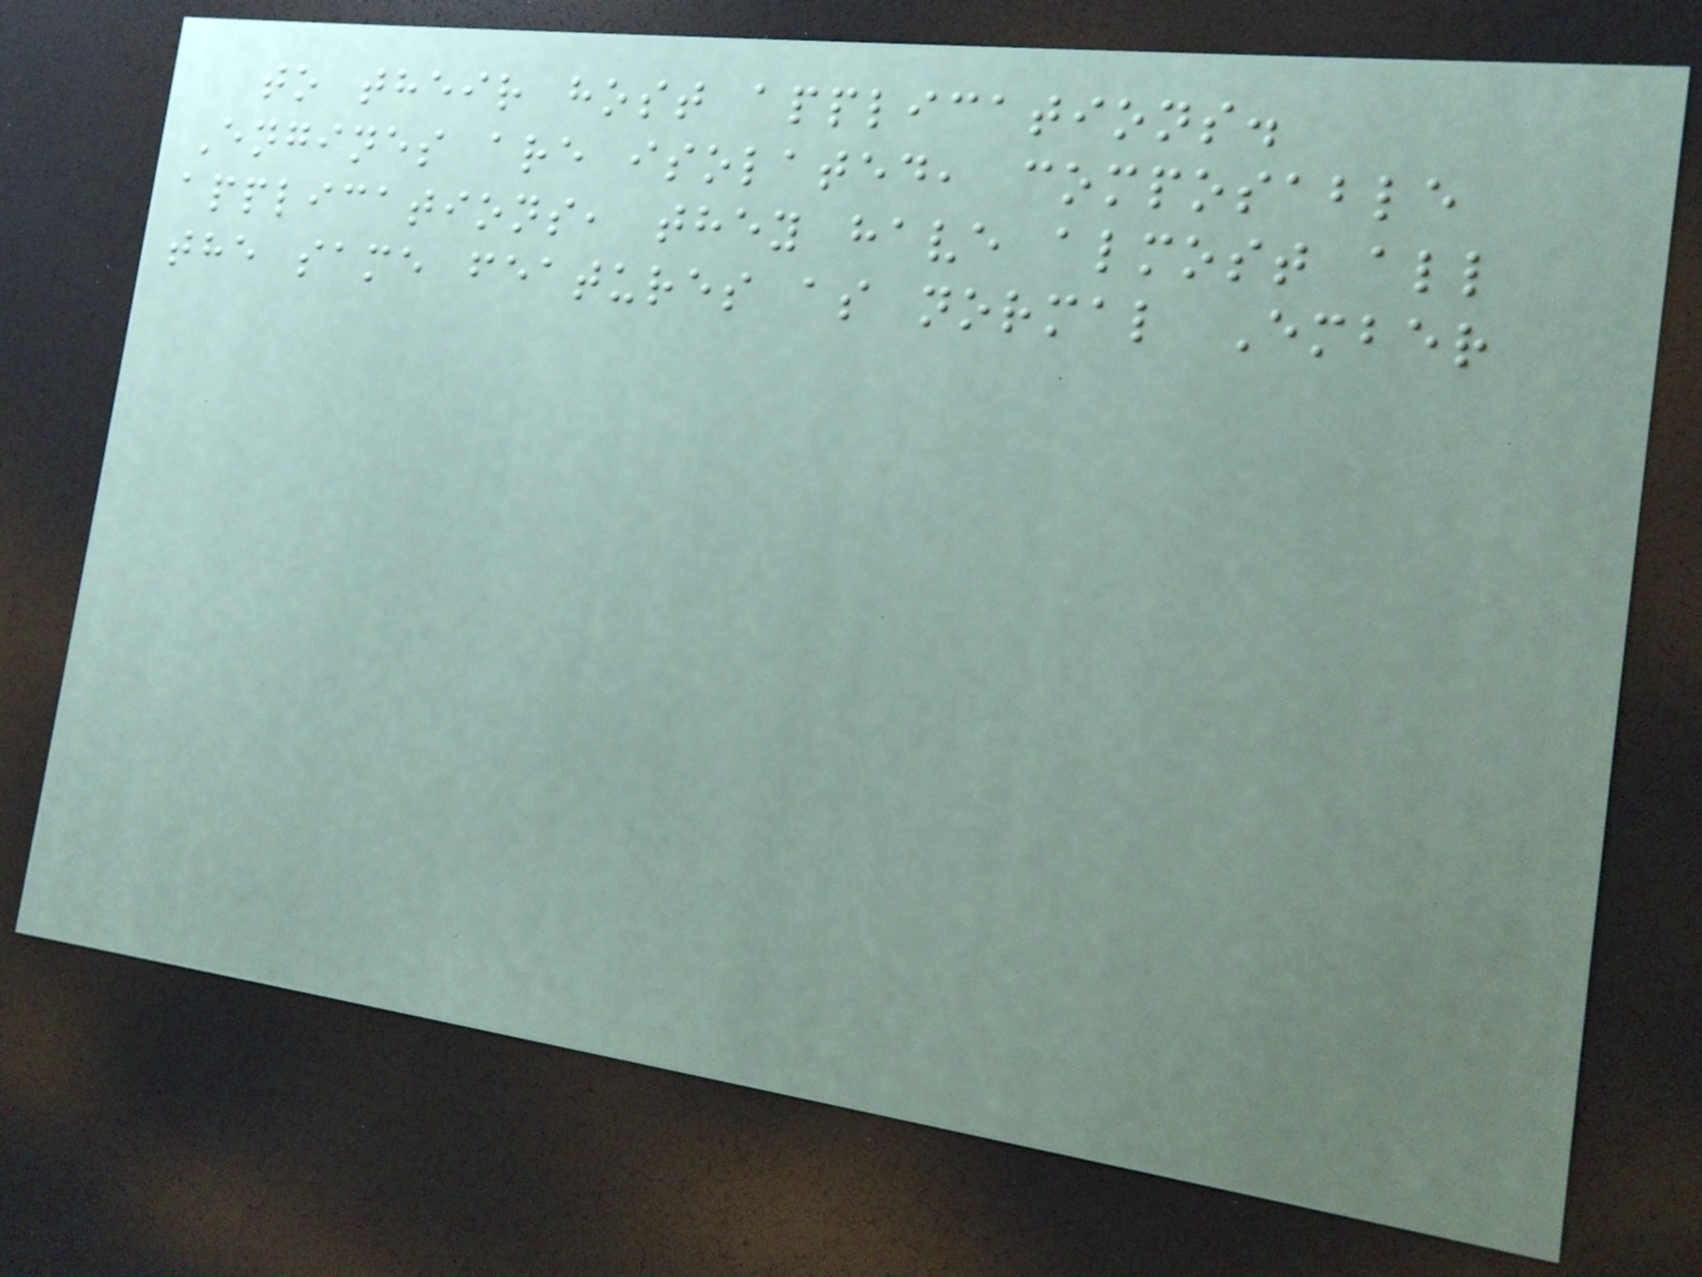to their host applications.
Engines are isolated, composable
applications, they have almost all
the same features as normal Ember
